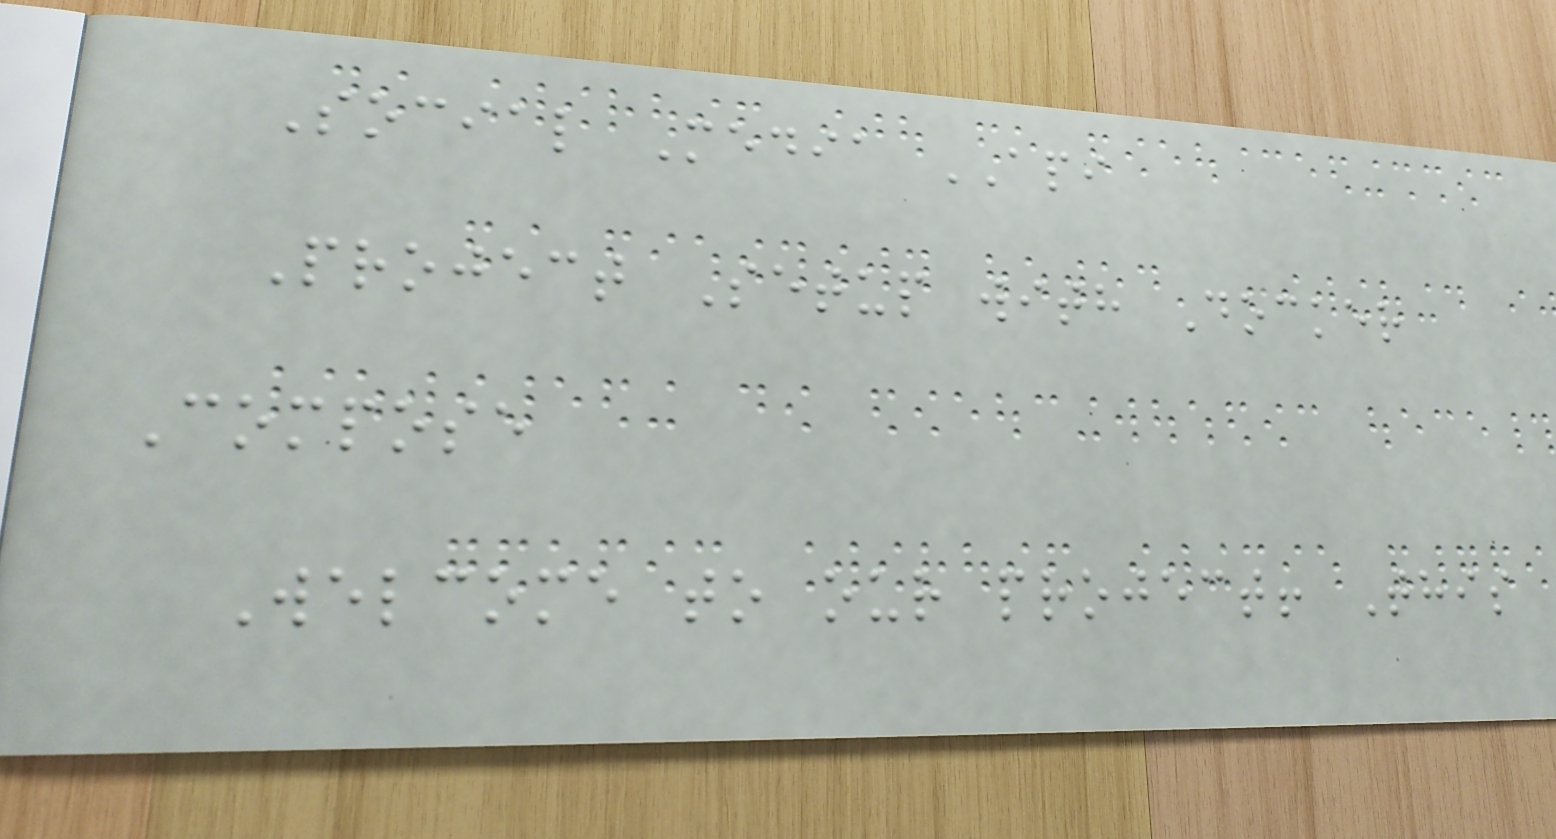Social Media API
Project Setup with Docker
Compose
Welcome to our project! This
